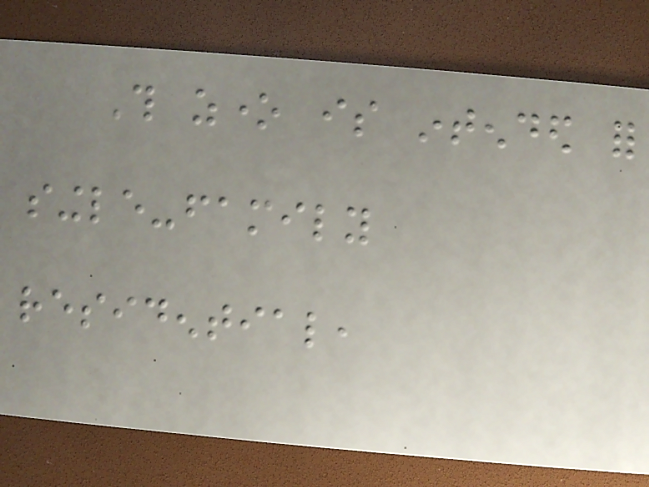This zone is intended for
single-family
residential,
